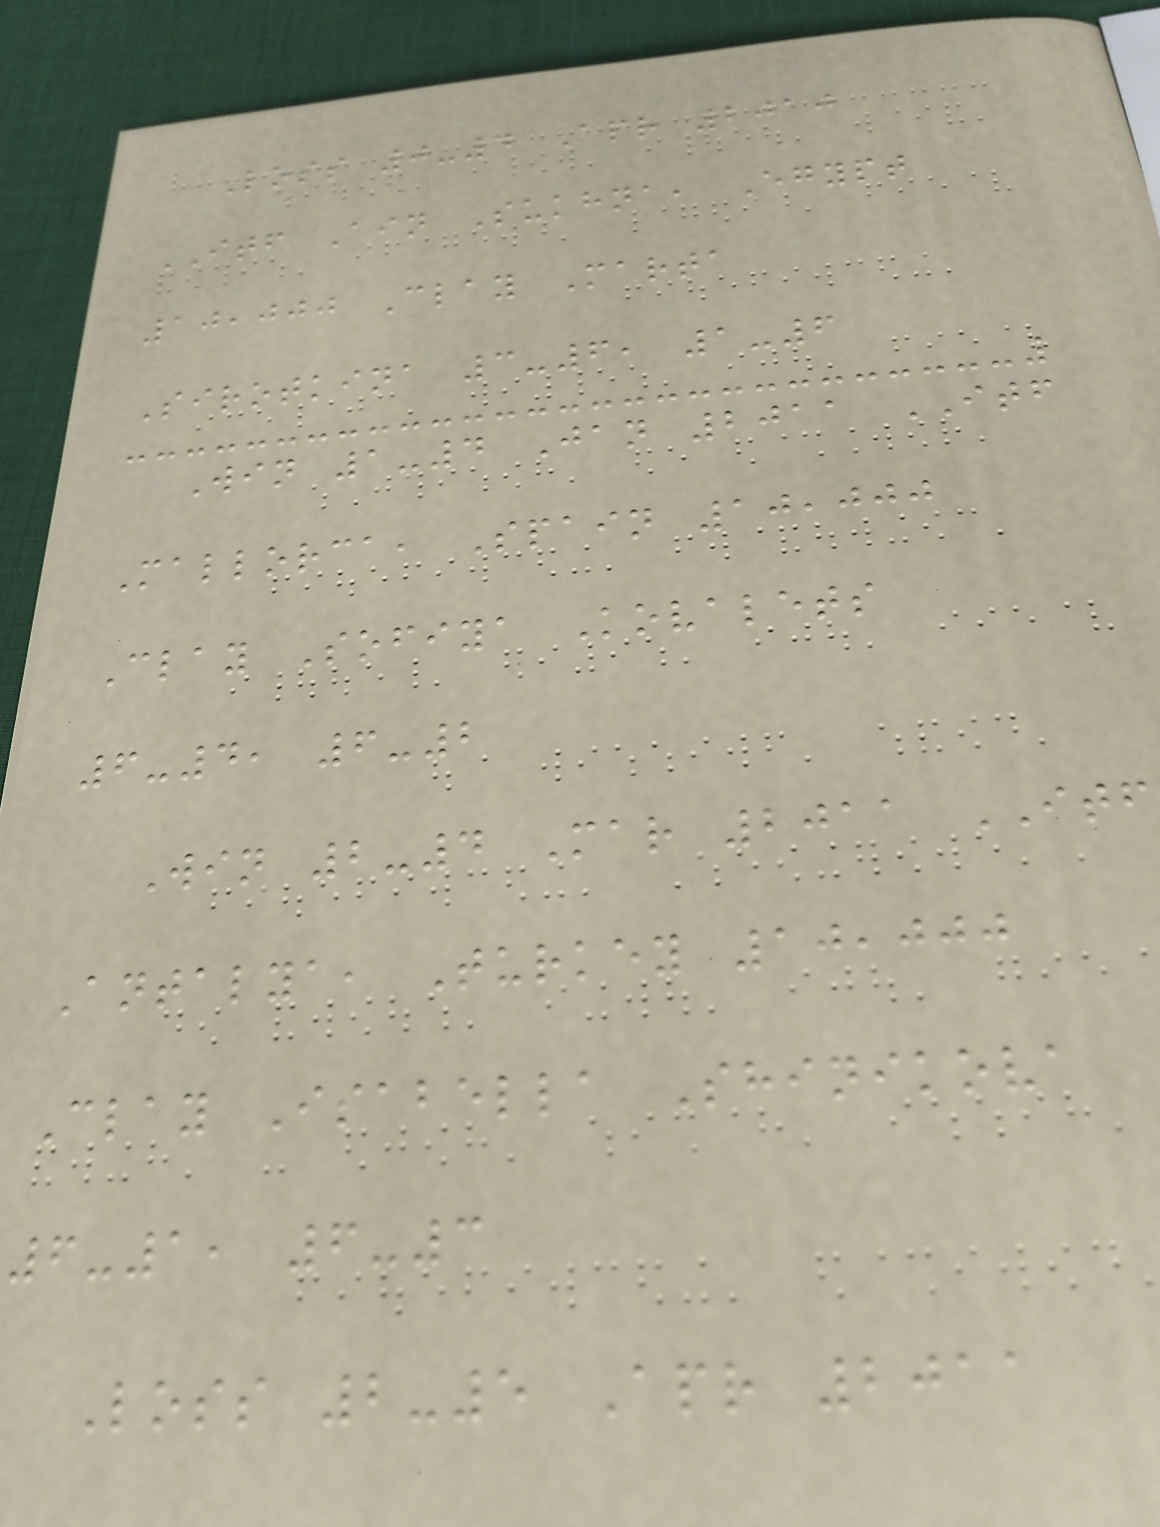Loss 0-4 Apr 2010
ITF Ain Sukhna, Egypt
10,000 Clay Marta
Sirotkina 3-6, 1-6
Win 1-4 Jan 2011 ITF
Mallorca, Spain 10,000
Clay Sofiya Kovalets
6-4, 6-2
Win 2-4 Mar 2011 ITF
Antalya, Turkey 10,000
Clay Isabella Shinikova
6-1, 6-3
Loss 2-5 Apr 2011
